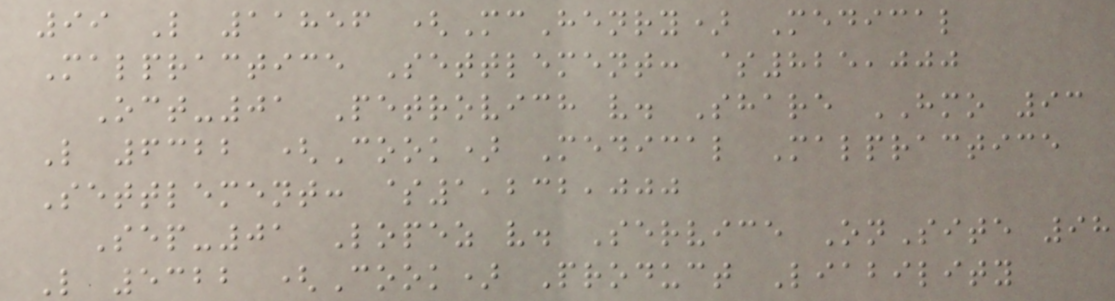99 L 11856 (McHenry) Medical
Malpractice Settlement: $825,000
Oct-01 Petrovich v. Share HMO 93
L 6322 (Cook) Medical Malpractice
Settlement: $1,232,000
Sep-01 Lopez v. Service OnSite 98
L 5322 (Cook) Product Liability
